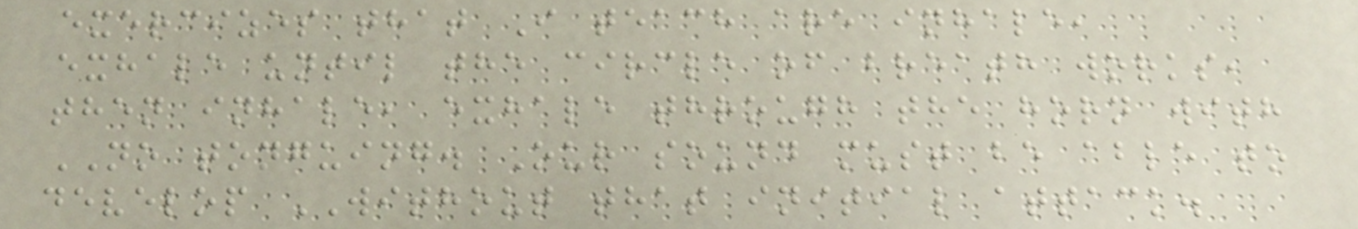exercizes that I teach are inhale,
exhale until the circle of breath works,
then inhale, exhale through the horn with
NO tonguing. Our sound must be able to
develop WITHOUT that initial attack.
